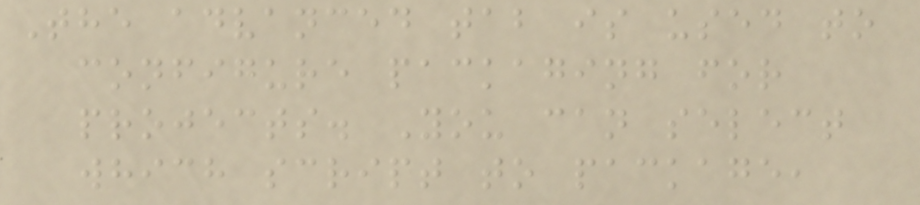The advanced tab is used to
configure packaging for
projects. You can select
which script to package,
